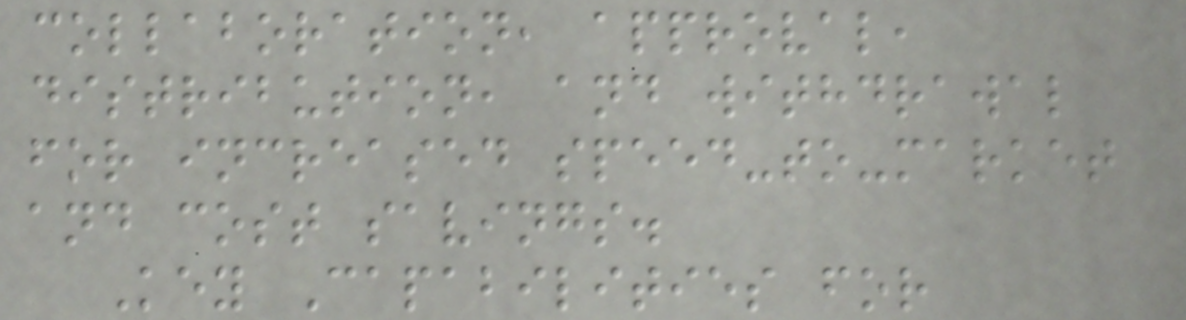collaboration, approval,
distribution, and withdrawal
for increased speed-to-market
and cost savings.
Key Capabilities for
